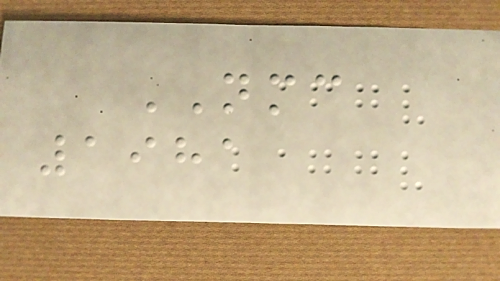NMC
1981
